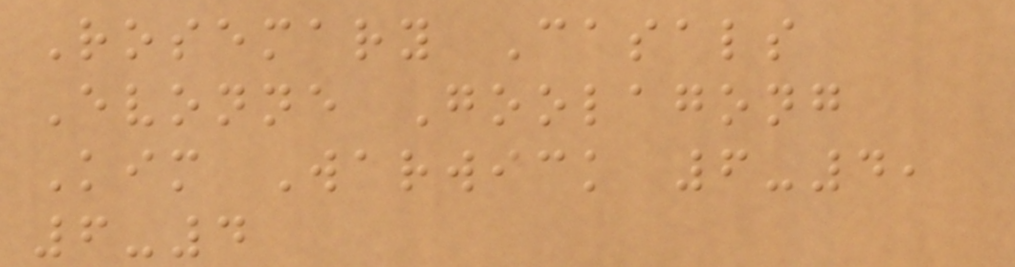Rosemary Casals
Evonne Goolagong
Kim Warwick 6-4,
6-4
